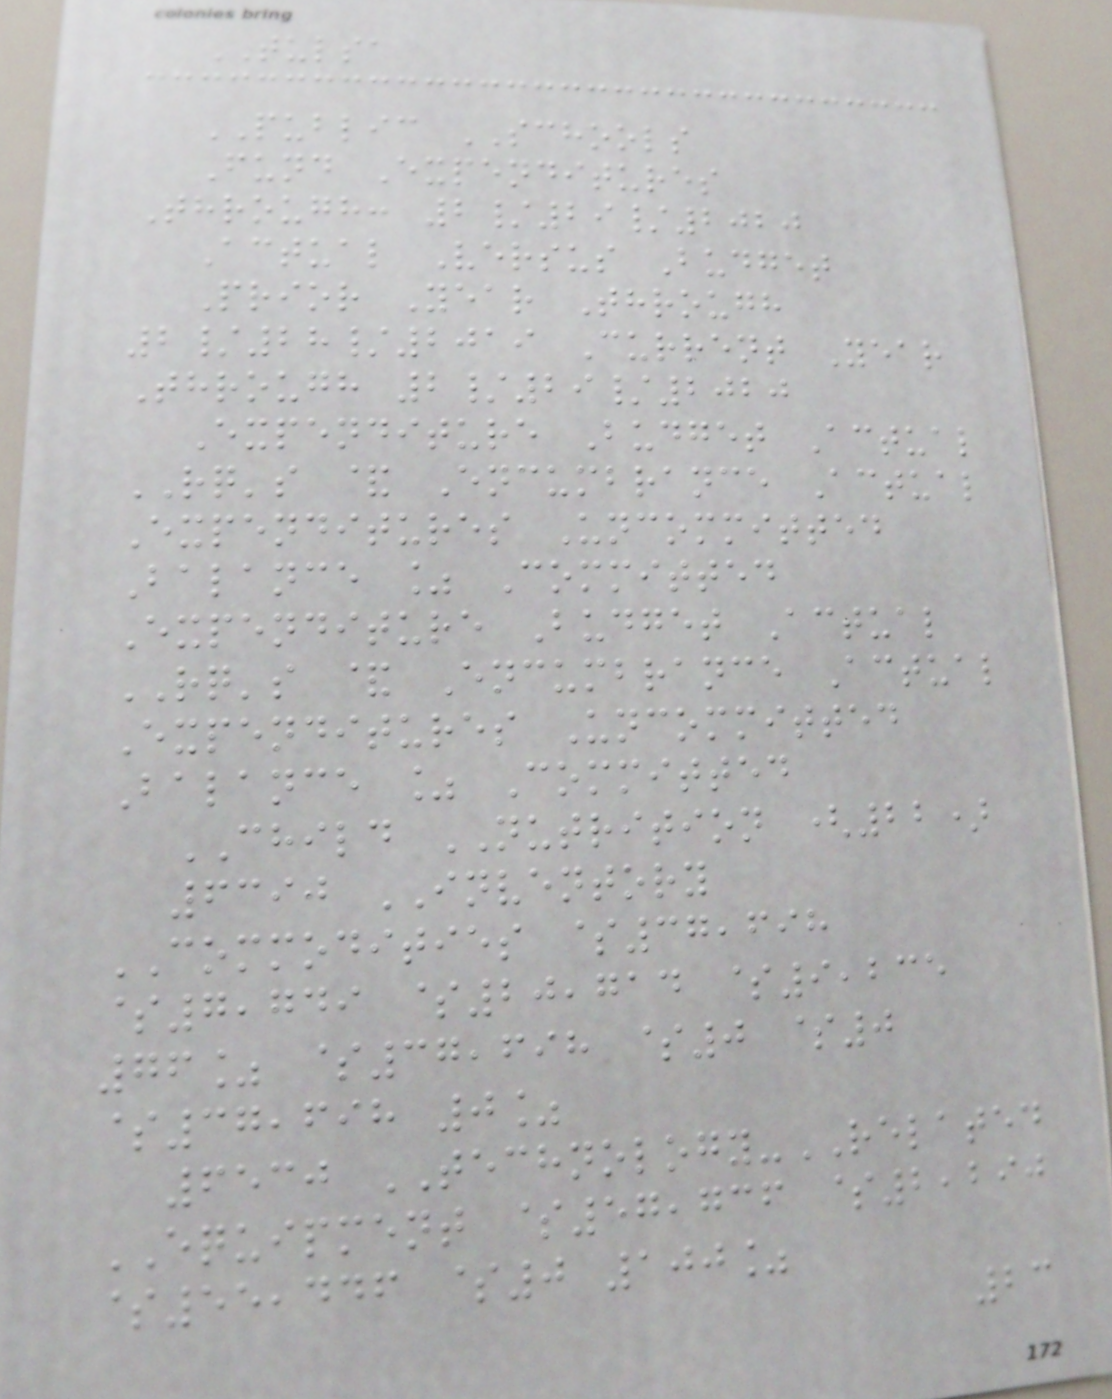TULSA
PUBLIC SCHOOLS
Fund Expenditures
Through: 2/29/2020
Actual Versus Budget
Prior Year Through
2/28/2019 Current Year
Through 2/29/2020
Expenditure Budget Actual
RQ's & Encumbrance Actual
Expenditures Uncommitted
Balance % Committed
Expenditure Budget Actual
RQ's & Encumbrance Actual
Expenditures Uncommitted
Balance % Committed
CHILD NUTRITION (22)
6390 INVENTORY
COMMODITIES $37,698
$7,749 $20,714 $9,235
76% $37,698 $0 $0
$37,698 0%
6530 TECHNOLOGY-RELATED
EQUIPMENT $57,736 $2,290
$55,446 $0 100%
23
